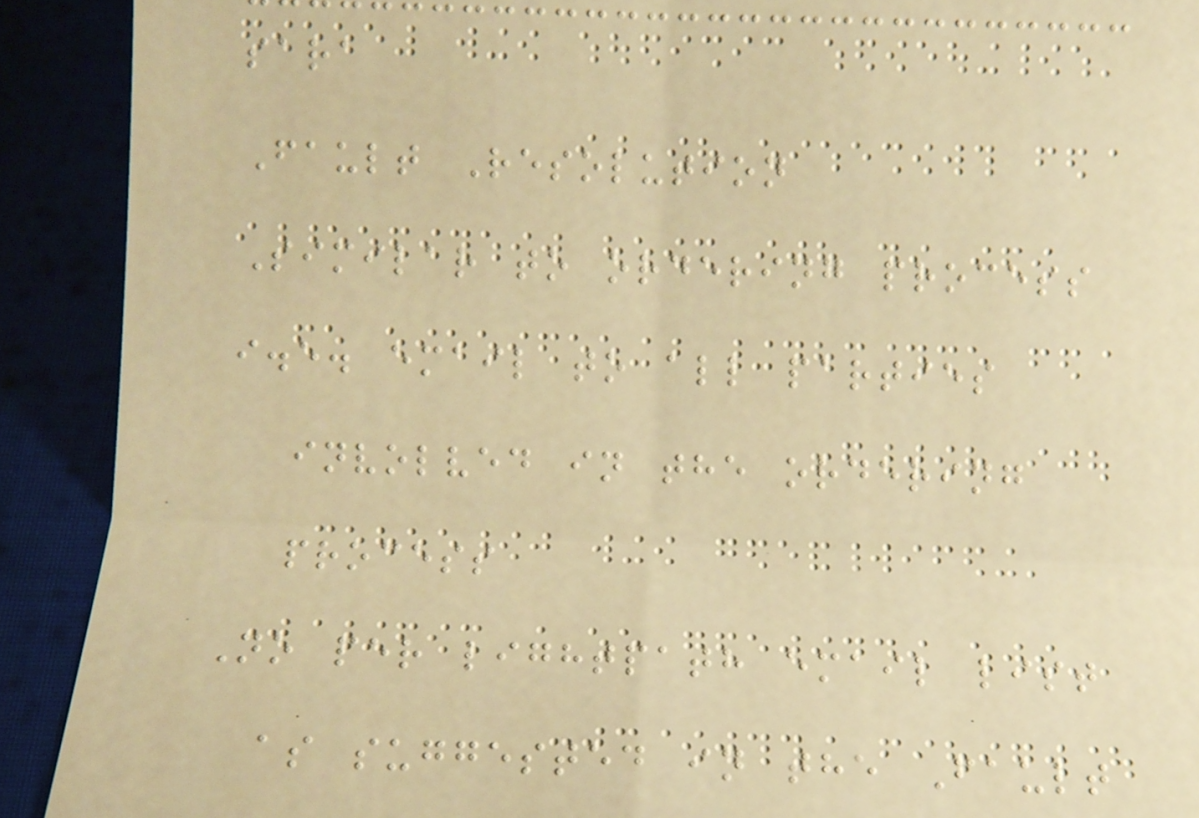sara
Fault Resolution
Similar to ordering process
i.e. email to all parties
involved in the ordering
process
No per lightpath email list
as suggested in the Fault
